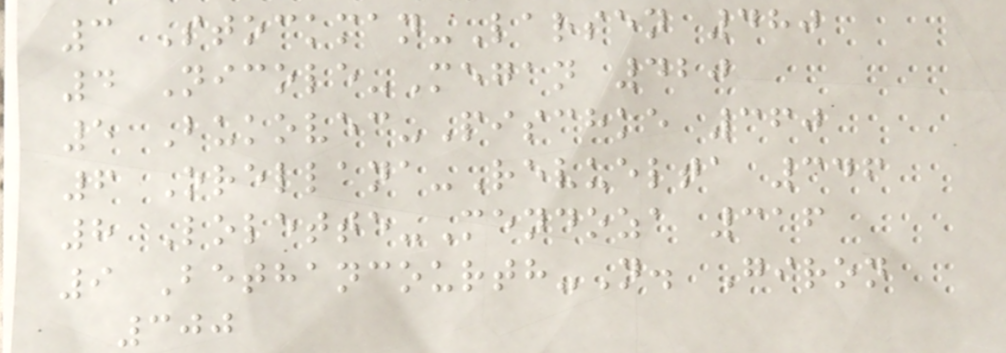3 Stockman-Larsen 480
4 Nicole-Megan 420
5 Bukovec-Pischke 360
6 Orellana-Revuelta 346
8 Lolette-Mendoza 316
9 Bethancourth-N. Giron
300
